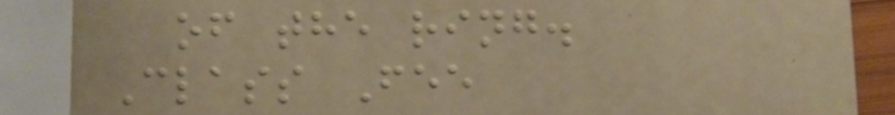of the ring.
Class Fee
